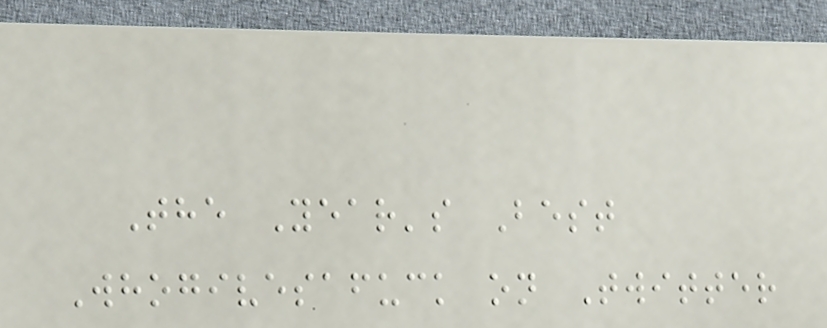The Year's Best
Whogivesafuck on Twitter
